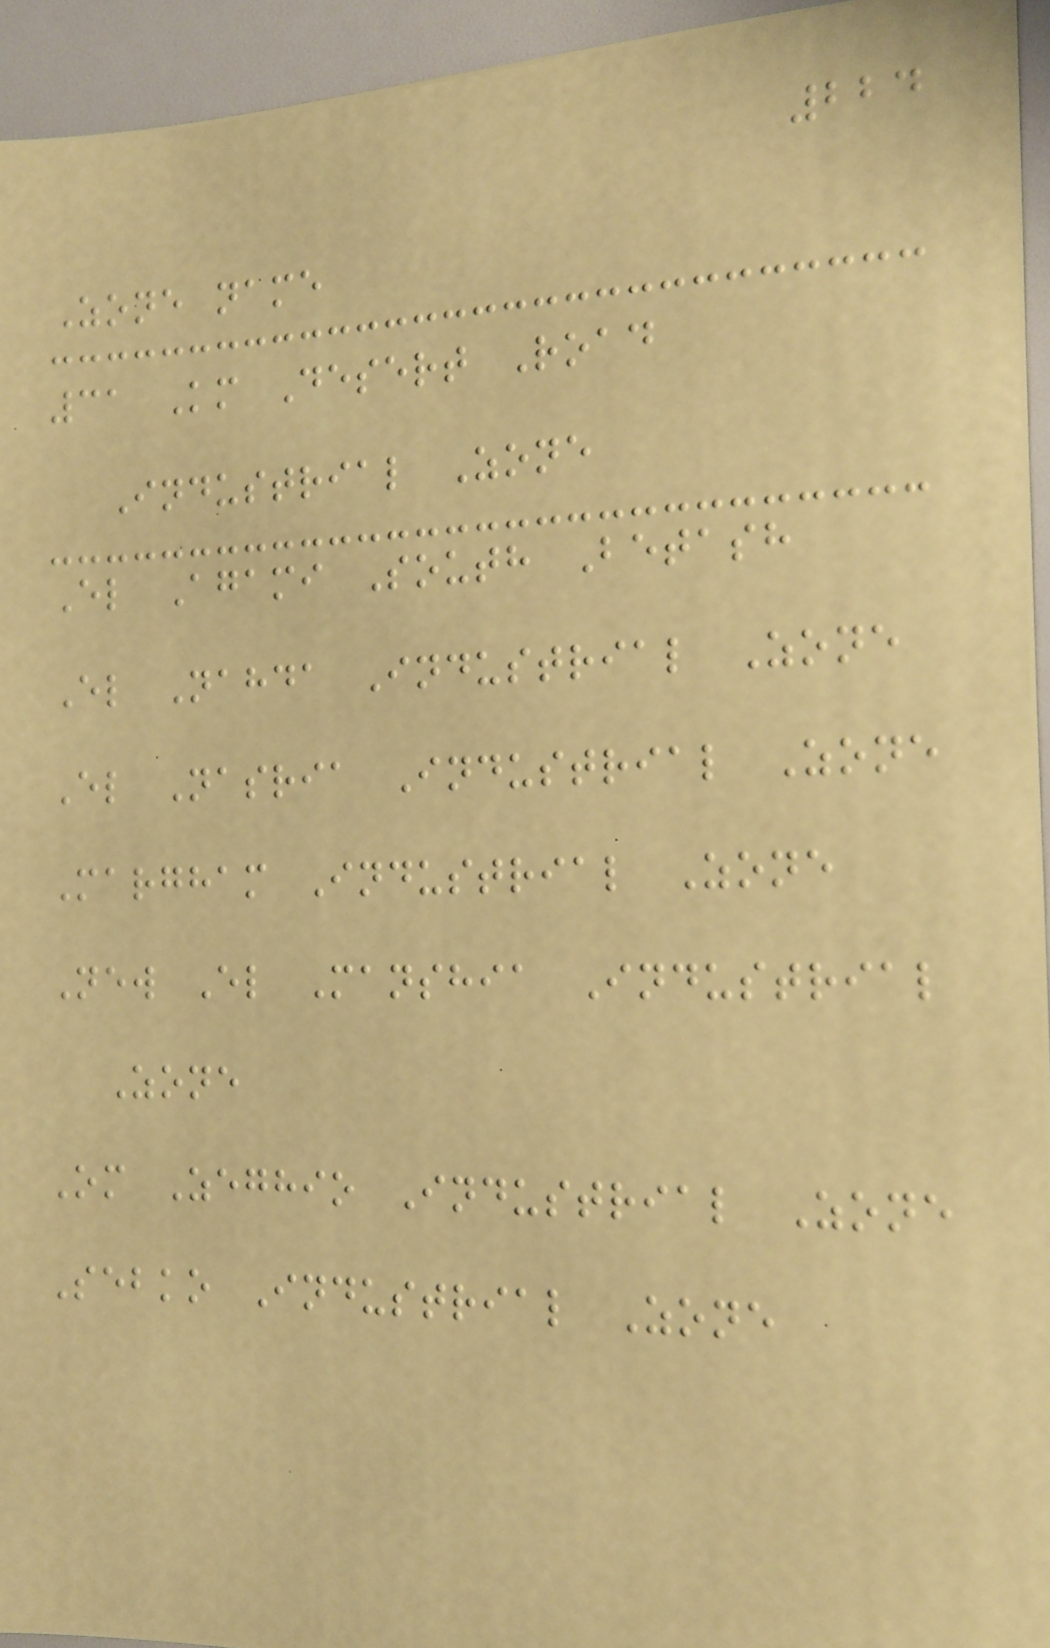224
Zone name
31 Km Desert Road
Industrial Zone
El Agami South Betash
El Nahda Industrial Zone
El Nasria Industrial Zone
Margham Industrial Zone
New El Manshia Industrial
Zone
Om Zeghio Industrial Zone
Sebko Industrial Zone
